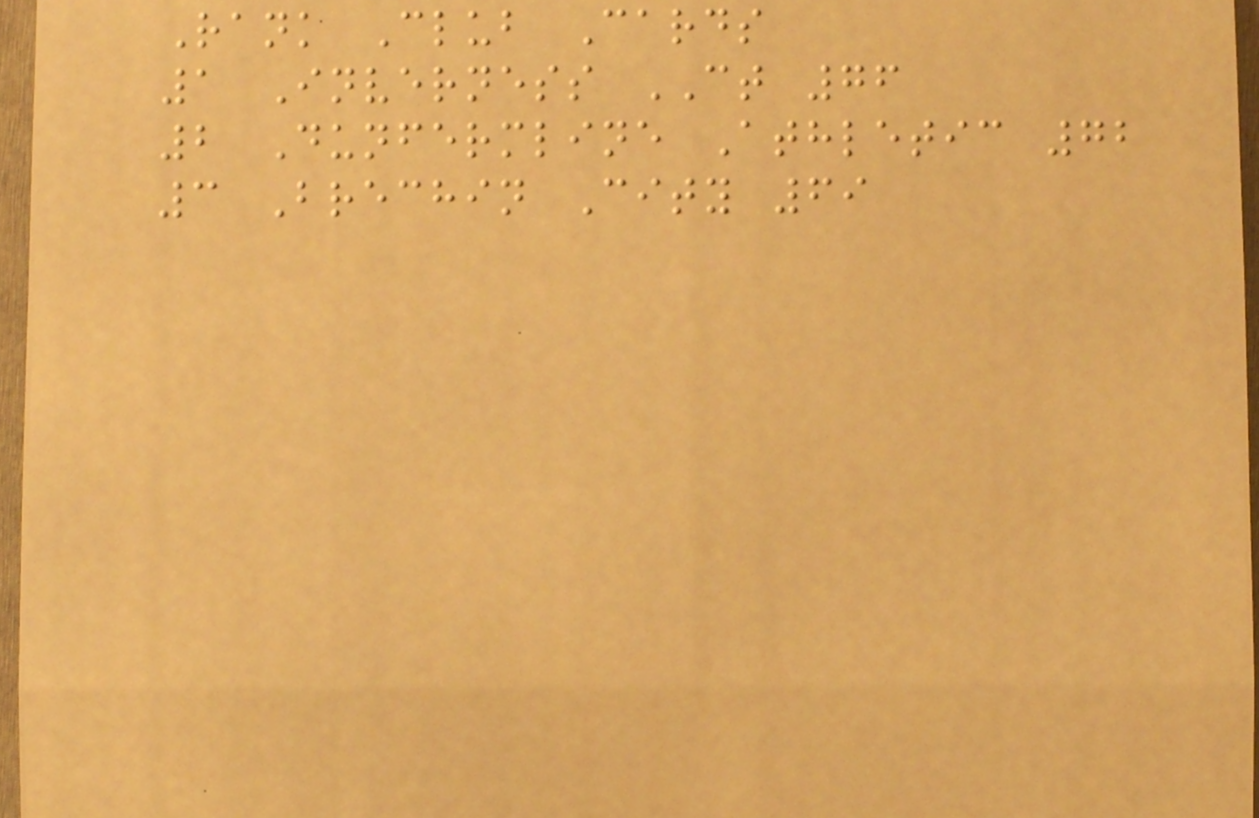Rank Club Cards
1 Inverness CT 76
2 Dunfermline Athletic 72
3 Brechin City 69
